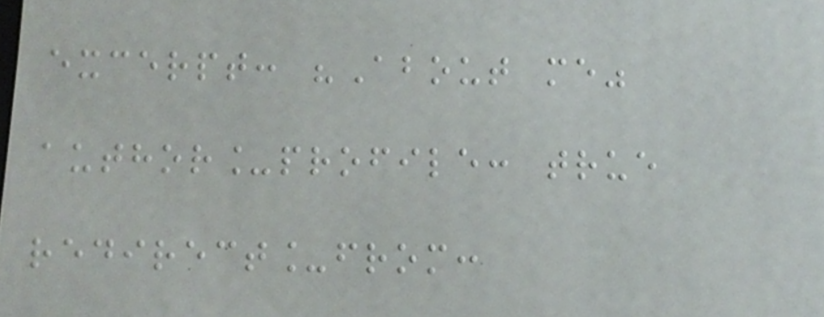excerpt: "About me"
author_profile: true
redirect_from:
